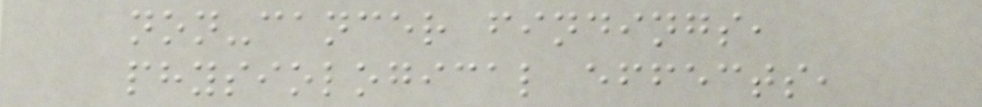non-cancer findings,
physiological effects,
